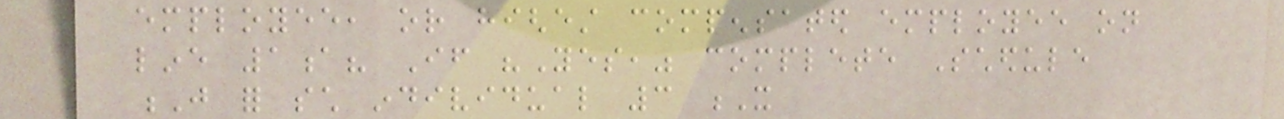employee, or highest compensated employee on
line 1a? If "Yes," complete Schedule
J for such individual 3 X
